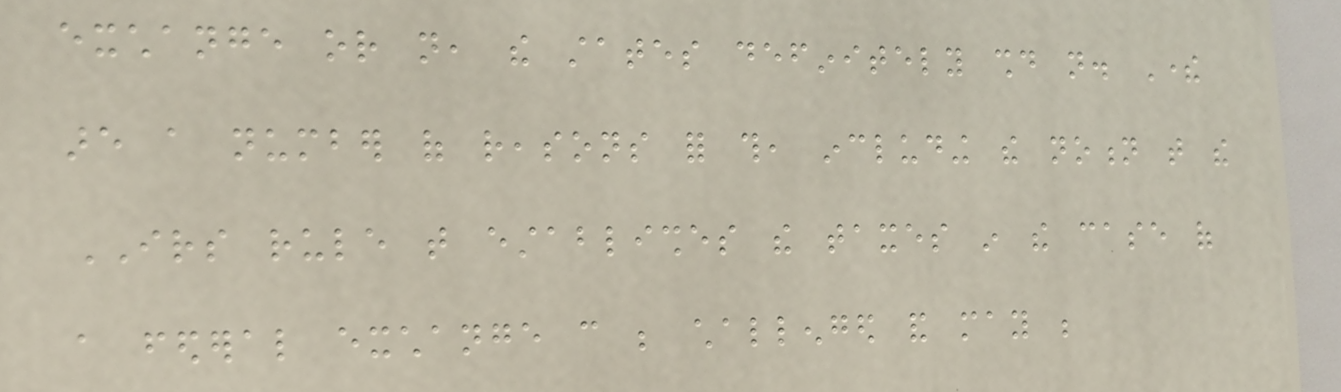exchange or not, the states definitely should not. There
are a number of reasons for this, including the notion that the
IRS rule that establishes the taxes in the case of
a federal exchange can be challenged and may be
